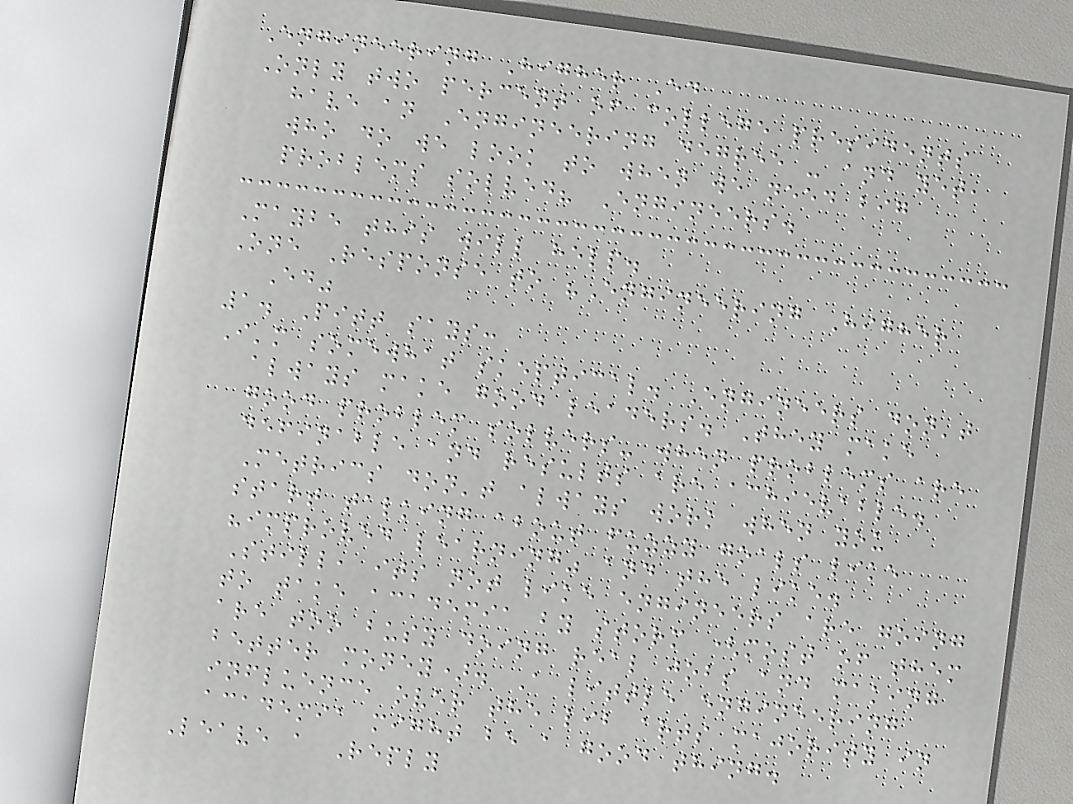Engineering Higher Ed
Only two percent of college presidents
have an Engineering degree - and yet,
who do we look to when we need big
problems solved? Engineers.
Maybe this will help.
One Response to "Engineering Higher
Ed"
1. Pitt says:
I'm somewhat skeptical. Engineers don't
always make good leaders. They make
good problem solvers- when problems are
definable and results are achievable.
Metrics don't always work when you
start talking about fuzzy goals like
"improved learning" and the like.
Still, its not like engineers are going
to take academia by storm (most of them
are too busy doing real jobs and making
better money). A little engineering
influence over the lib arts majority in
academia might be a good thing.
Leave a Reply
